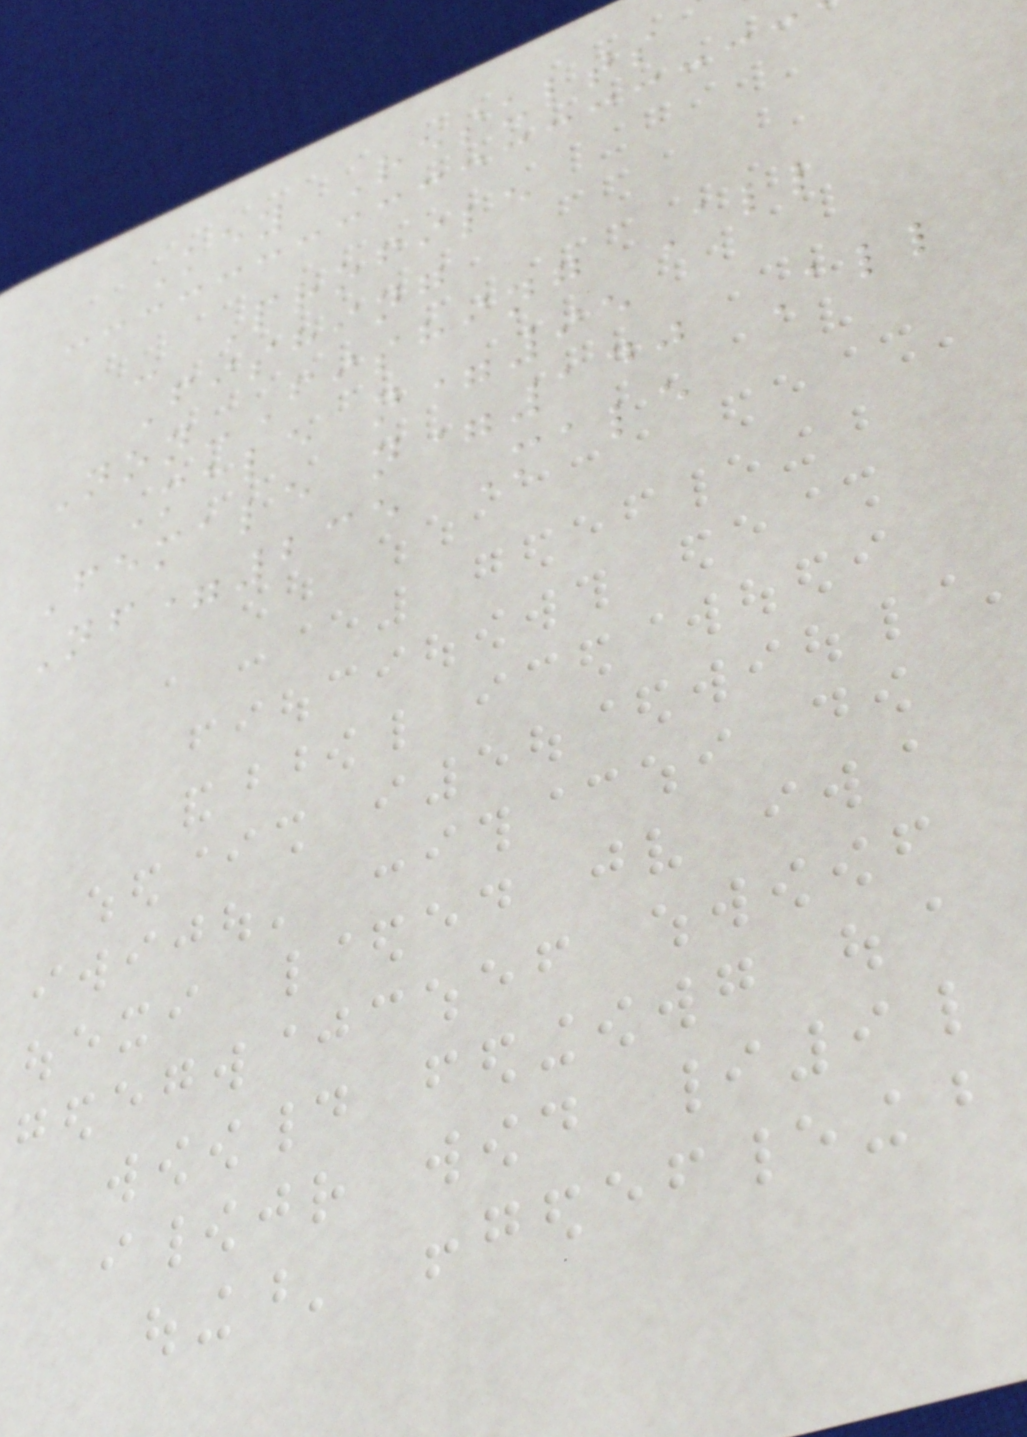Key Results
- Profile
Fishing
Non-Fishing All
Male n=95
Female n=140 All
Nf=235 Male
